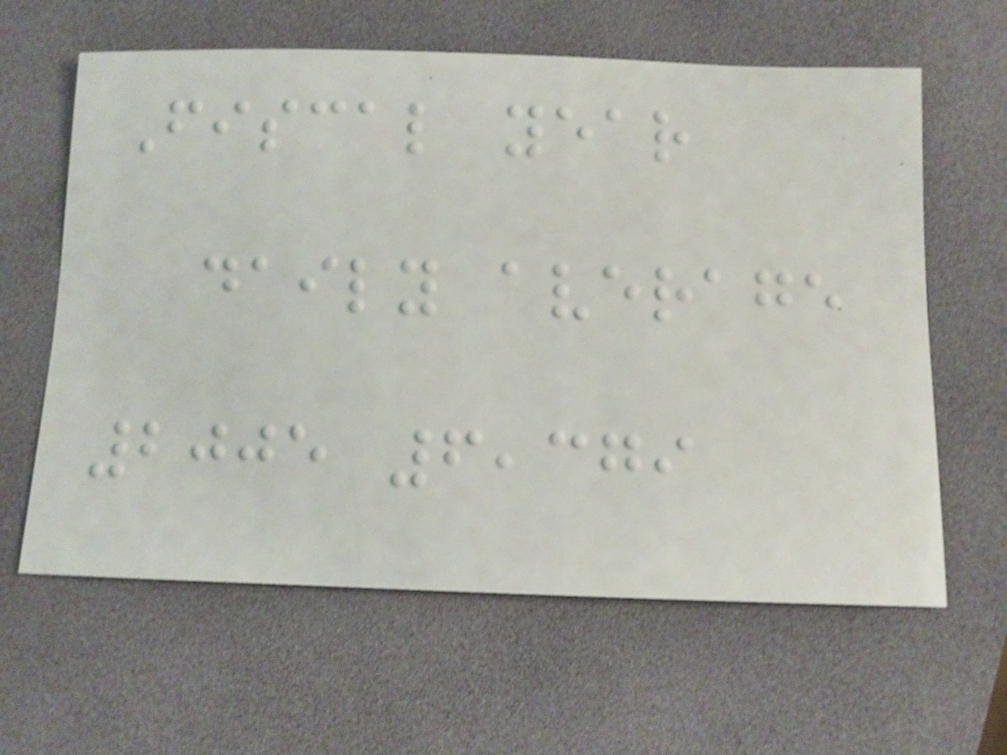Fiscal year
daily average
2005 6,379
